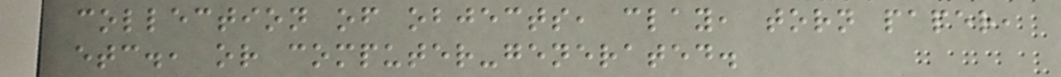collection of objects, clay, torn paper,
etc., or computer-generated.
